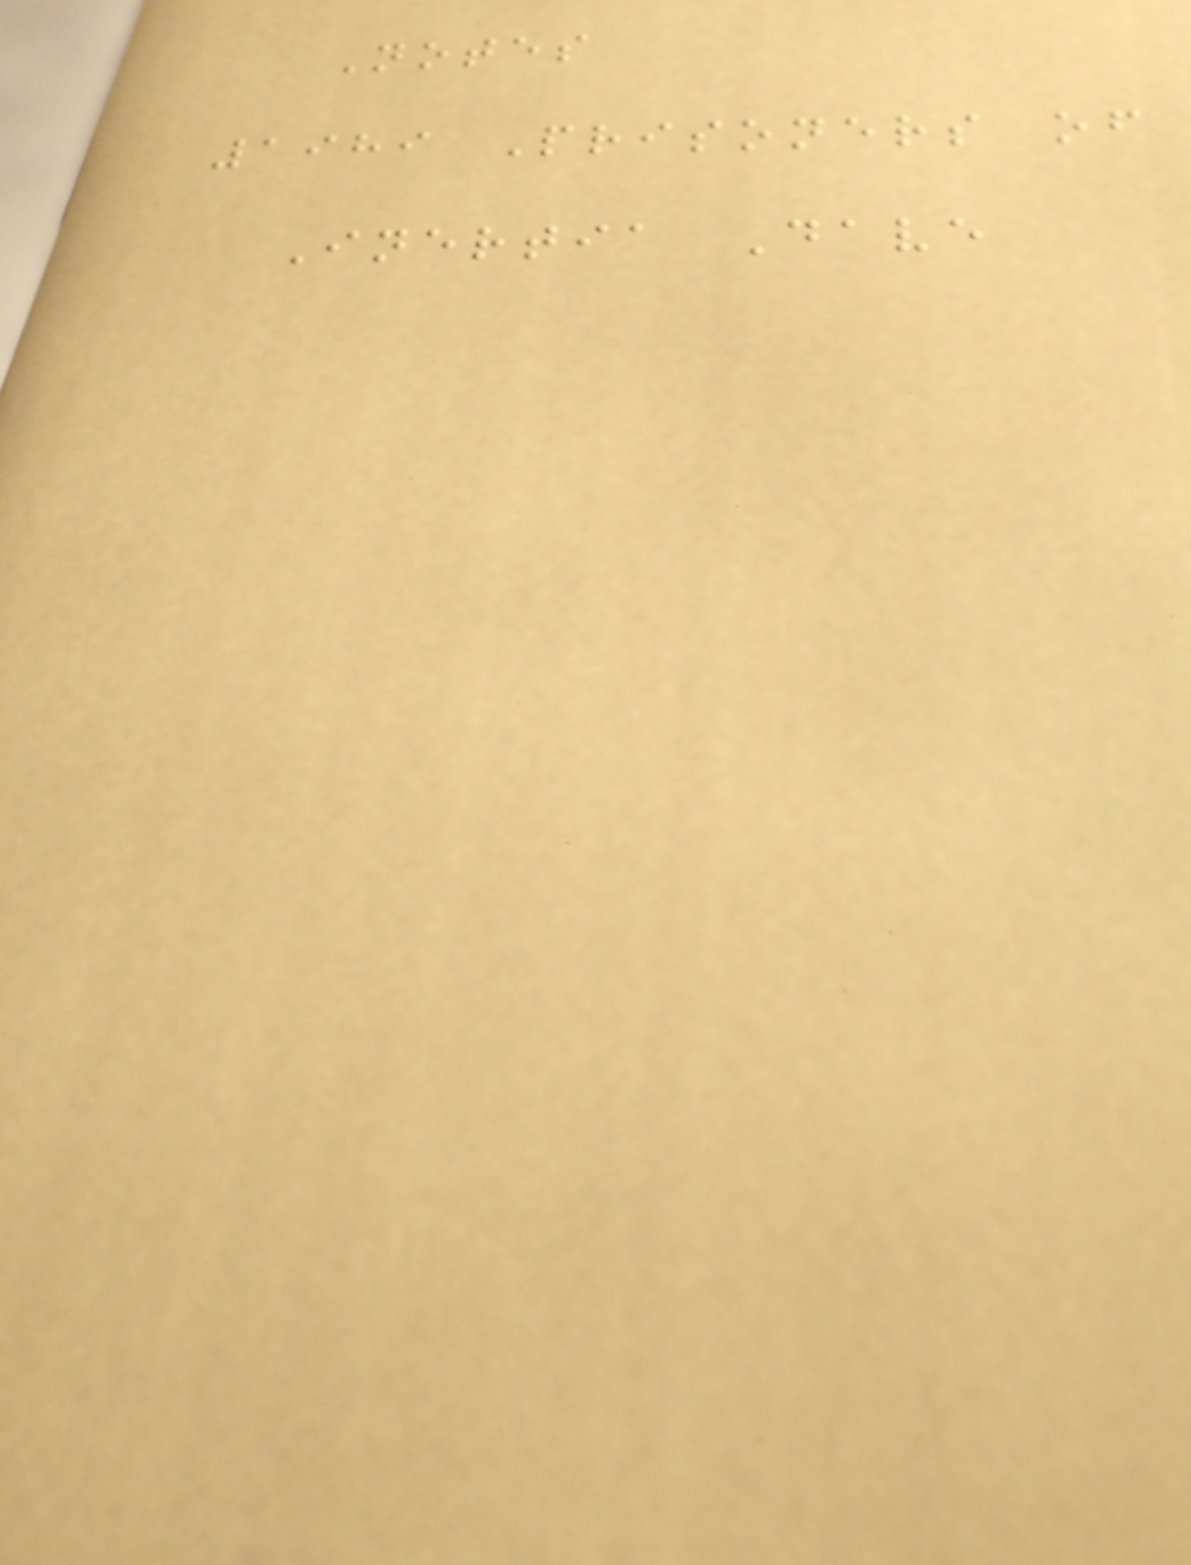Notes
1989 Prisoners of
Inertia Dave
